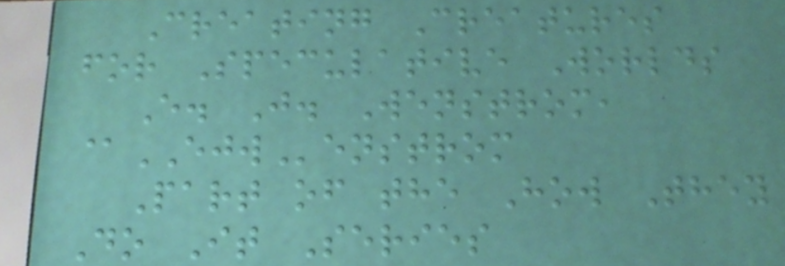Creating Creatures
for Speculative Worlds
E. J. Wenstrom,
@EJWenstrom
Part of the How They
Do It Series
